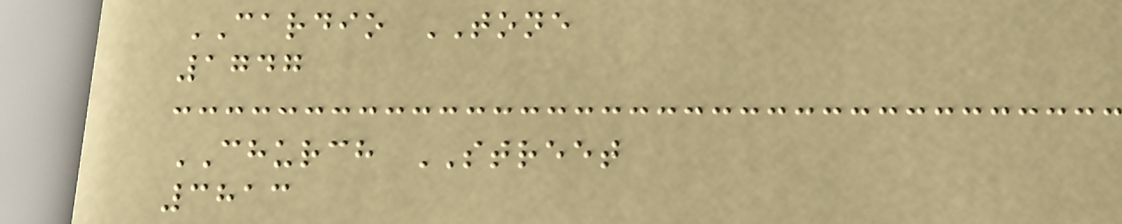CARDIO TONE
1747
CHURCH STREET
3813
